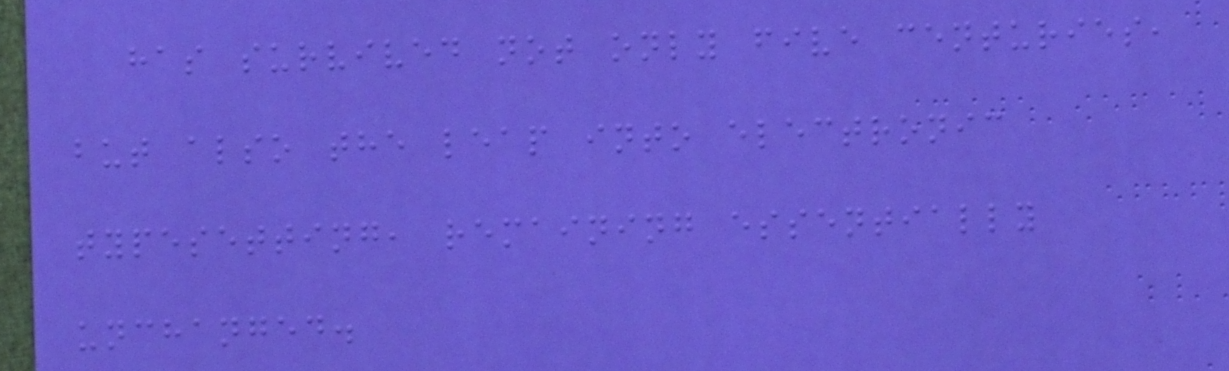has survived not only five centuries,
but also the leap into electronic
typesetting, remaining essentially
unchanged.
